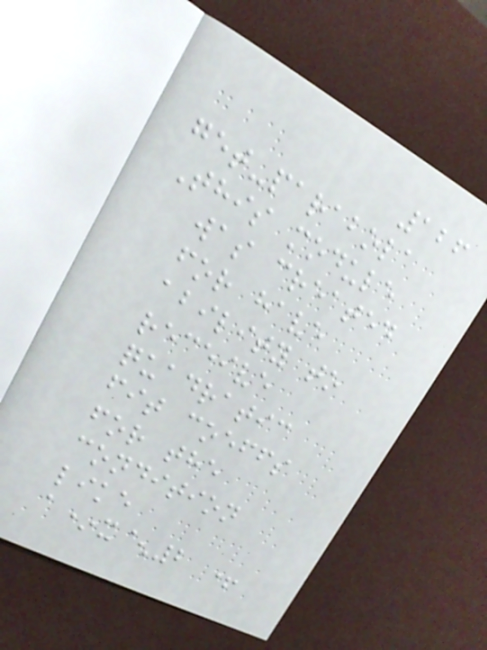126
get-parabola
This module
was created
for have
ability to
receive
quadratic
fit coeffs
for the
condition
like
a*x^2 +
